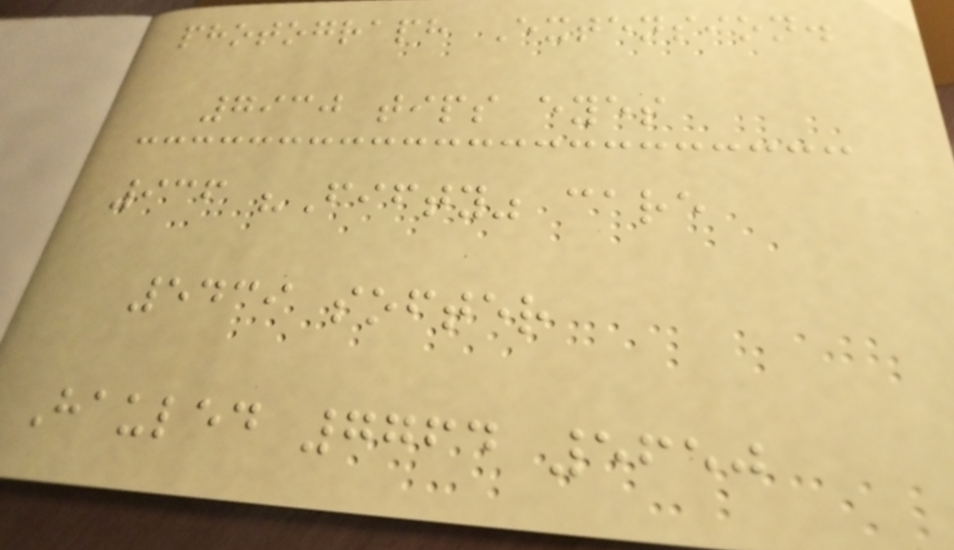photograph Extension.
7930 tips eyes
936 "Fifty" care
5439 softer
Hauled 7764 5650
